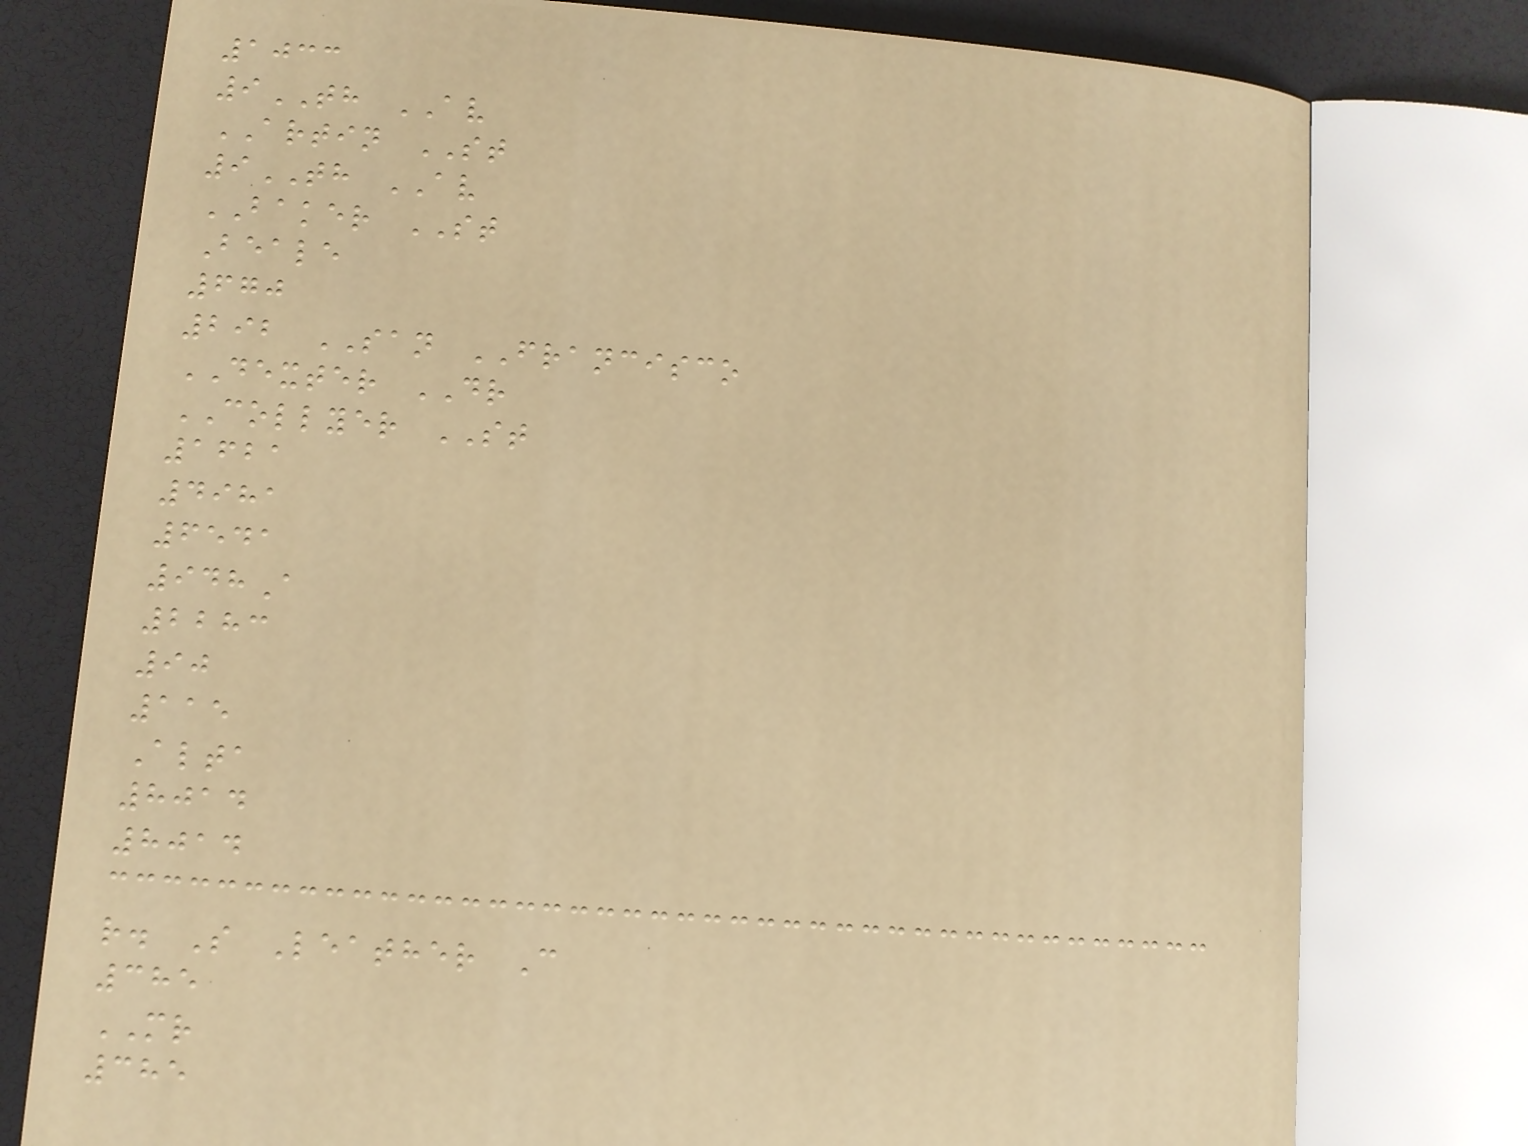1033
9TH AV
ARTIN ST
9TH AV
BAKER ST
Beale
670
292 SAN FRANCISCO
DEXTER DR
COLLYER ST
1621
4981
6541
948A
2283
90
115
Alta
8014
8014
r. S Leather C
385
MR
385
